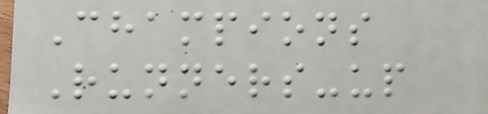Champions
Runners-up
